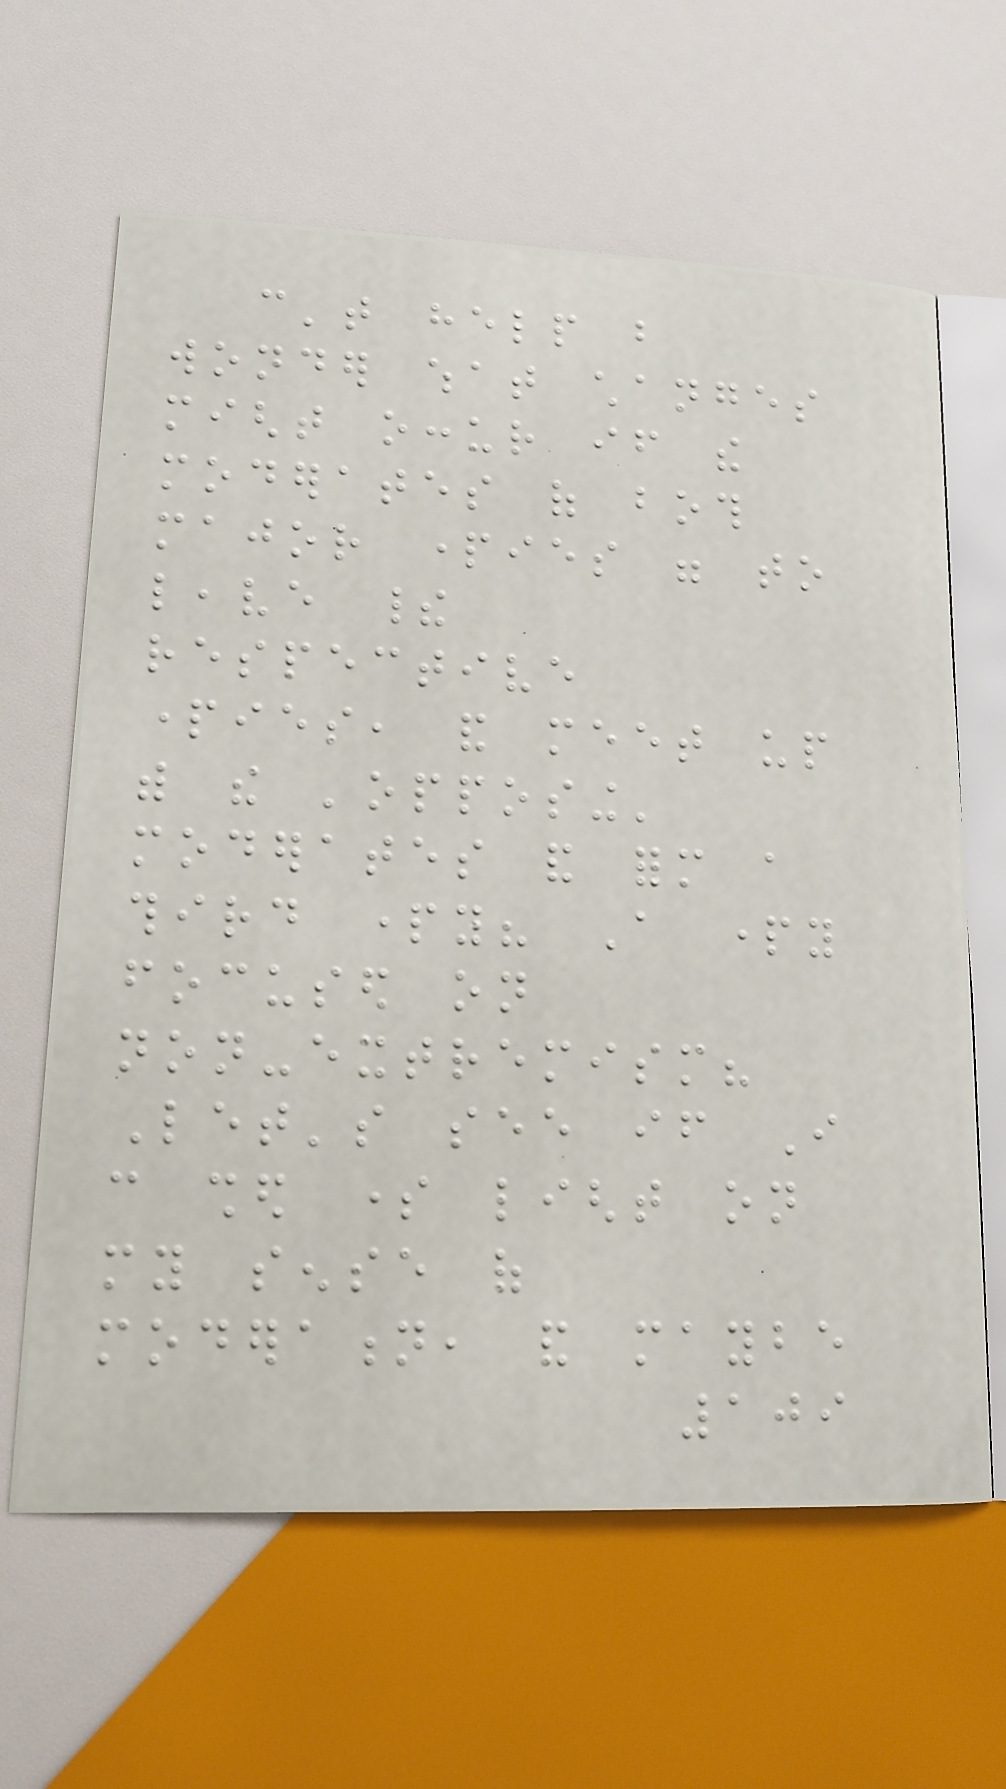can't help but
wonder what changes
might occur if the
moderates of both
major parties were to
leave their
respective
parties, and meet up
with the 'opposing'
moderates and form a
third party? A party
focused on
non-extremism?
Let's see if I
can shed some light on
my sense of
moderation, and maybe
109
